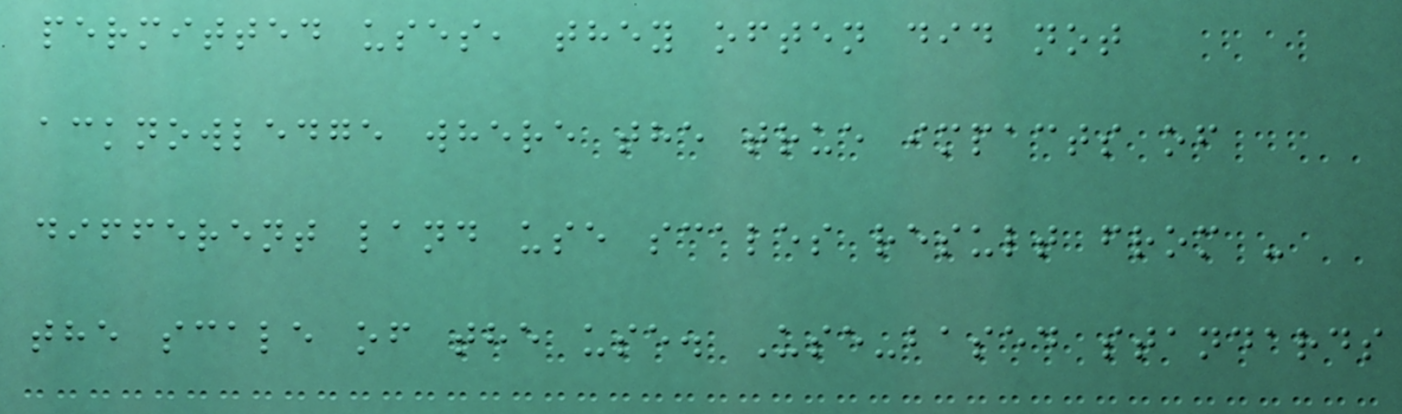permitted uses, they often did not
acknowledge where the true impacts of
different land use scales result from -
the scale of the use. Use-based standards
